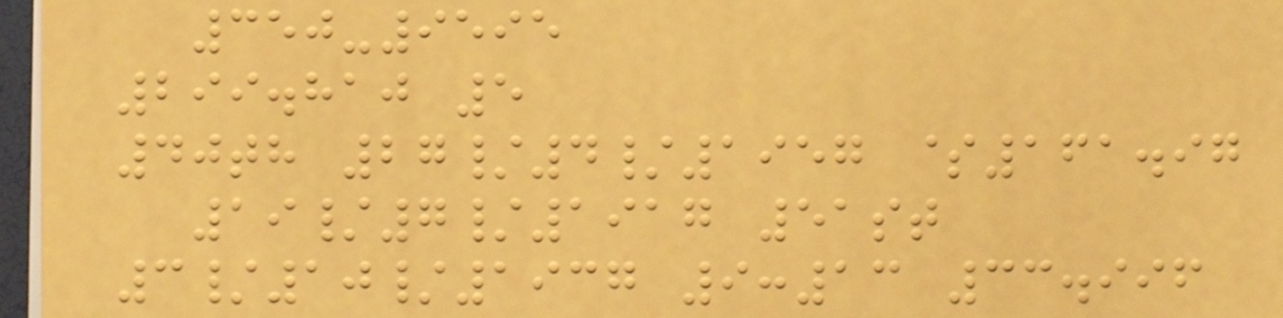350-9595
299.810 5
40th 27/4/1957 $161.97
19/7/1917 51st
3/10/1937 9:13 33.996
